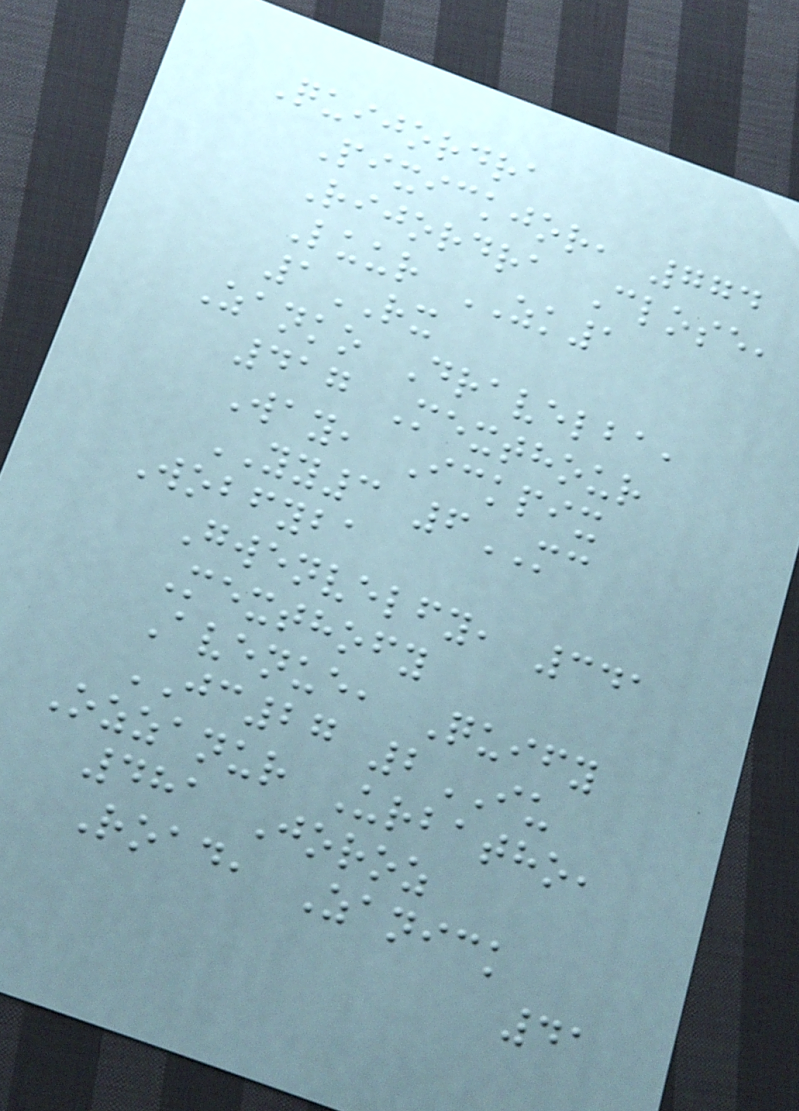Quijordra
Pixickjor, 774
Rijordra Close,
Luur ZK1
1RX
Zanko Dravelba,
417 Mexthour
Way, Ickpix
YY3 6MC
Wobfyba
Gwenvelfy, 341
Mexthofy
Avenue, Quify
JC27 2IU
Ozzanur Urbatho,
481 Joroz
Road, Zanick
41
